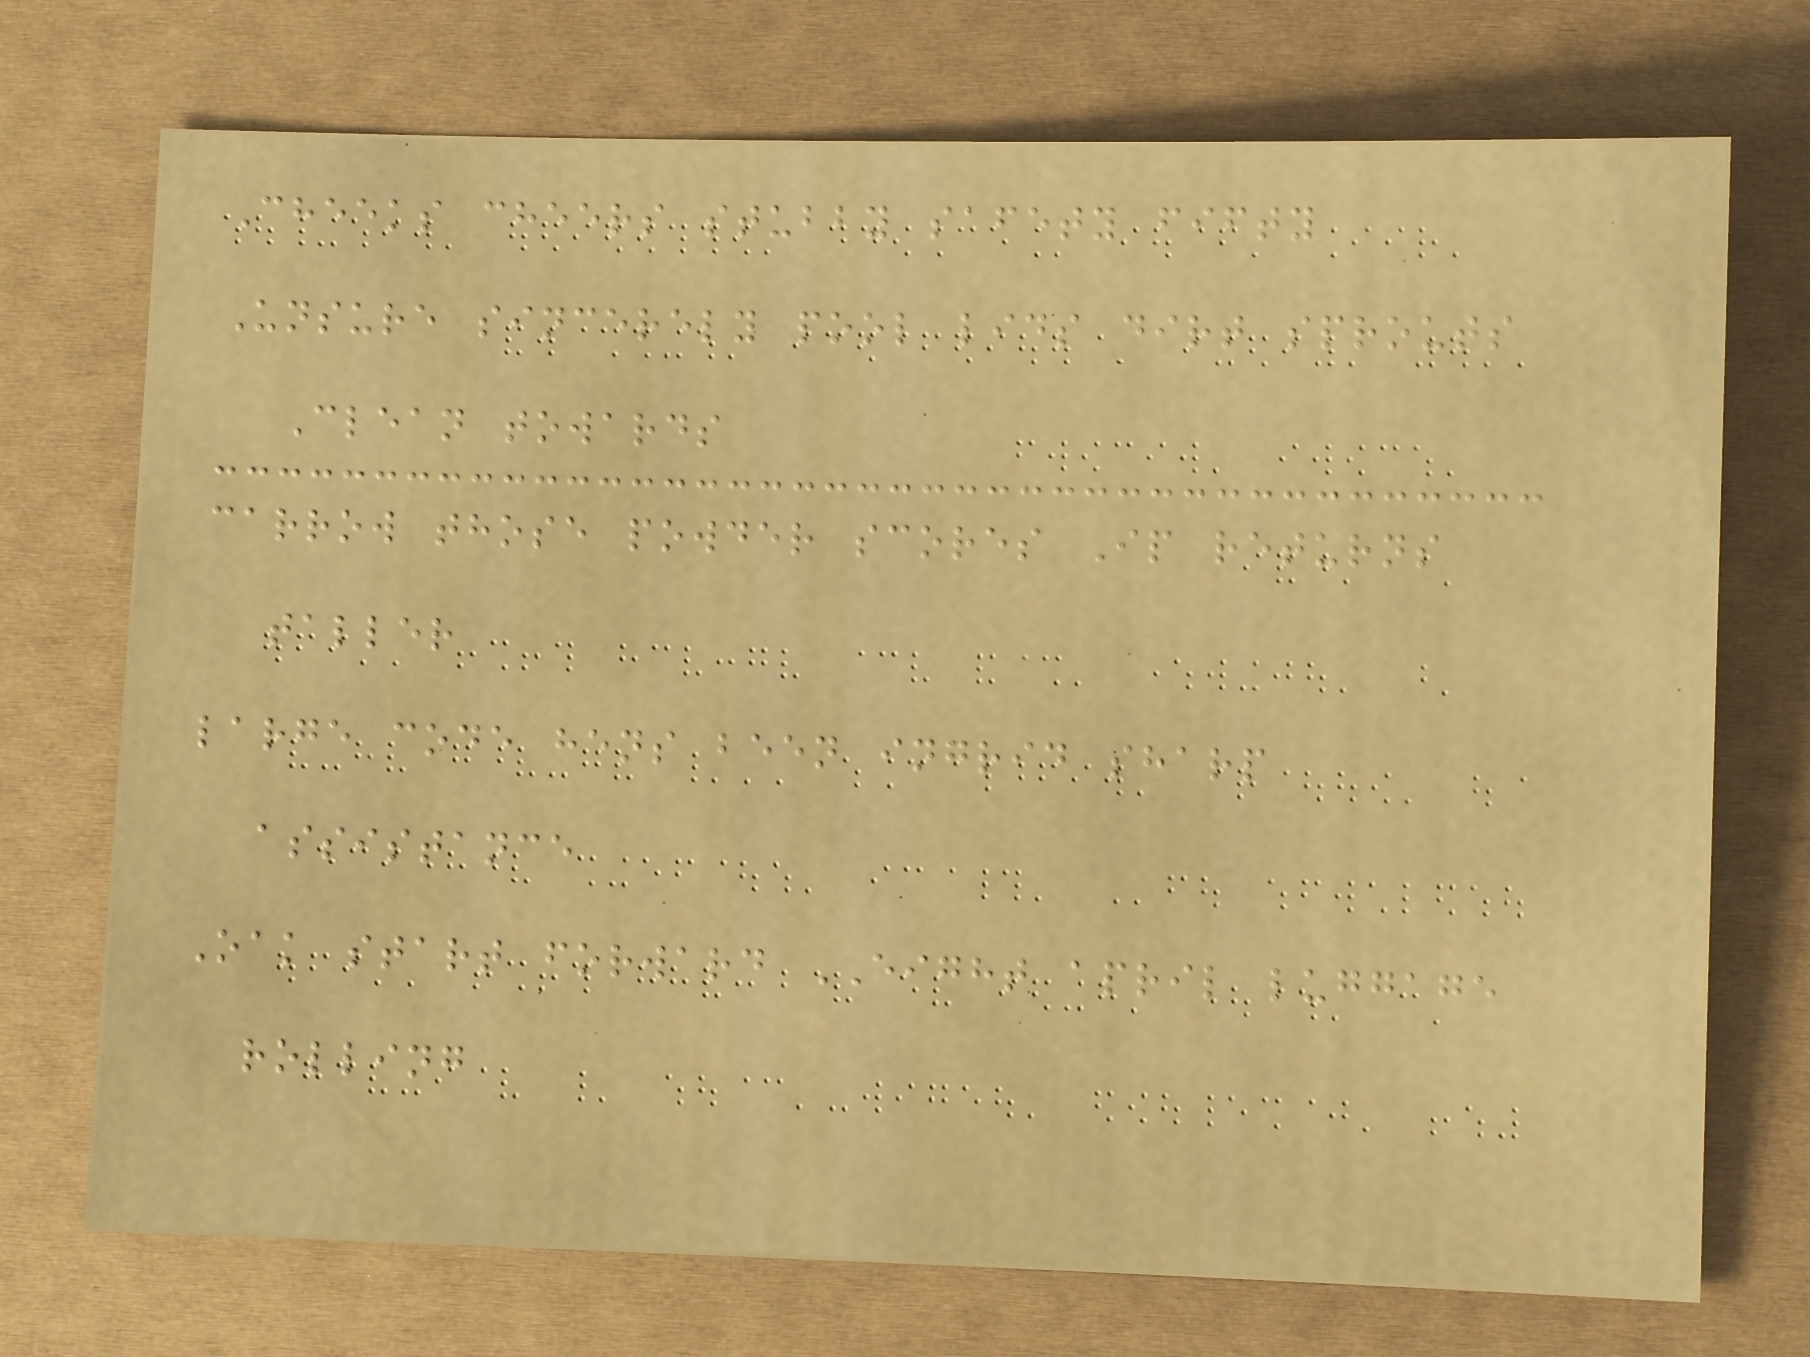Cheeks cheers stubby safety fifty
Unsure sincerely pool lids dirt sprouts
Clean towards
carrow those powder scores Ip returns
taller
large code hens been ingrid sharp
assistance
Oak start forward EIGHT april luggage
rolling
